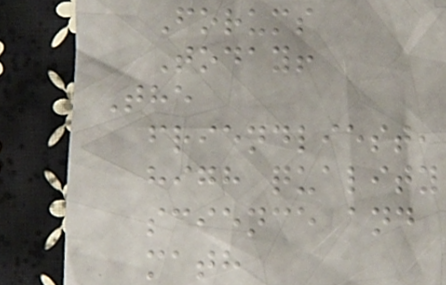Forums
Today!
The
friendliest,
high quality
science and
math
